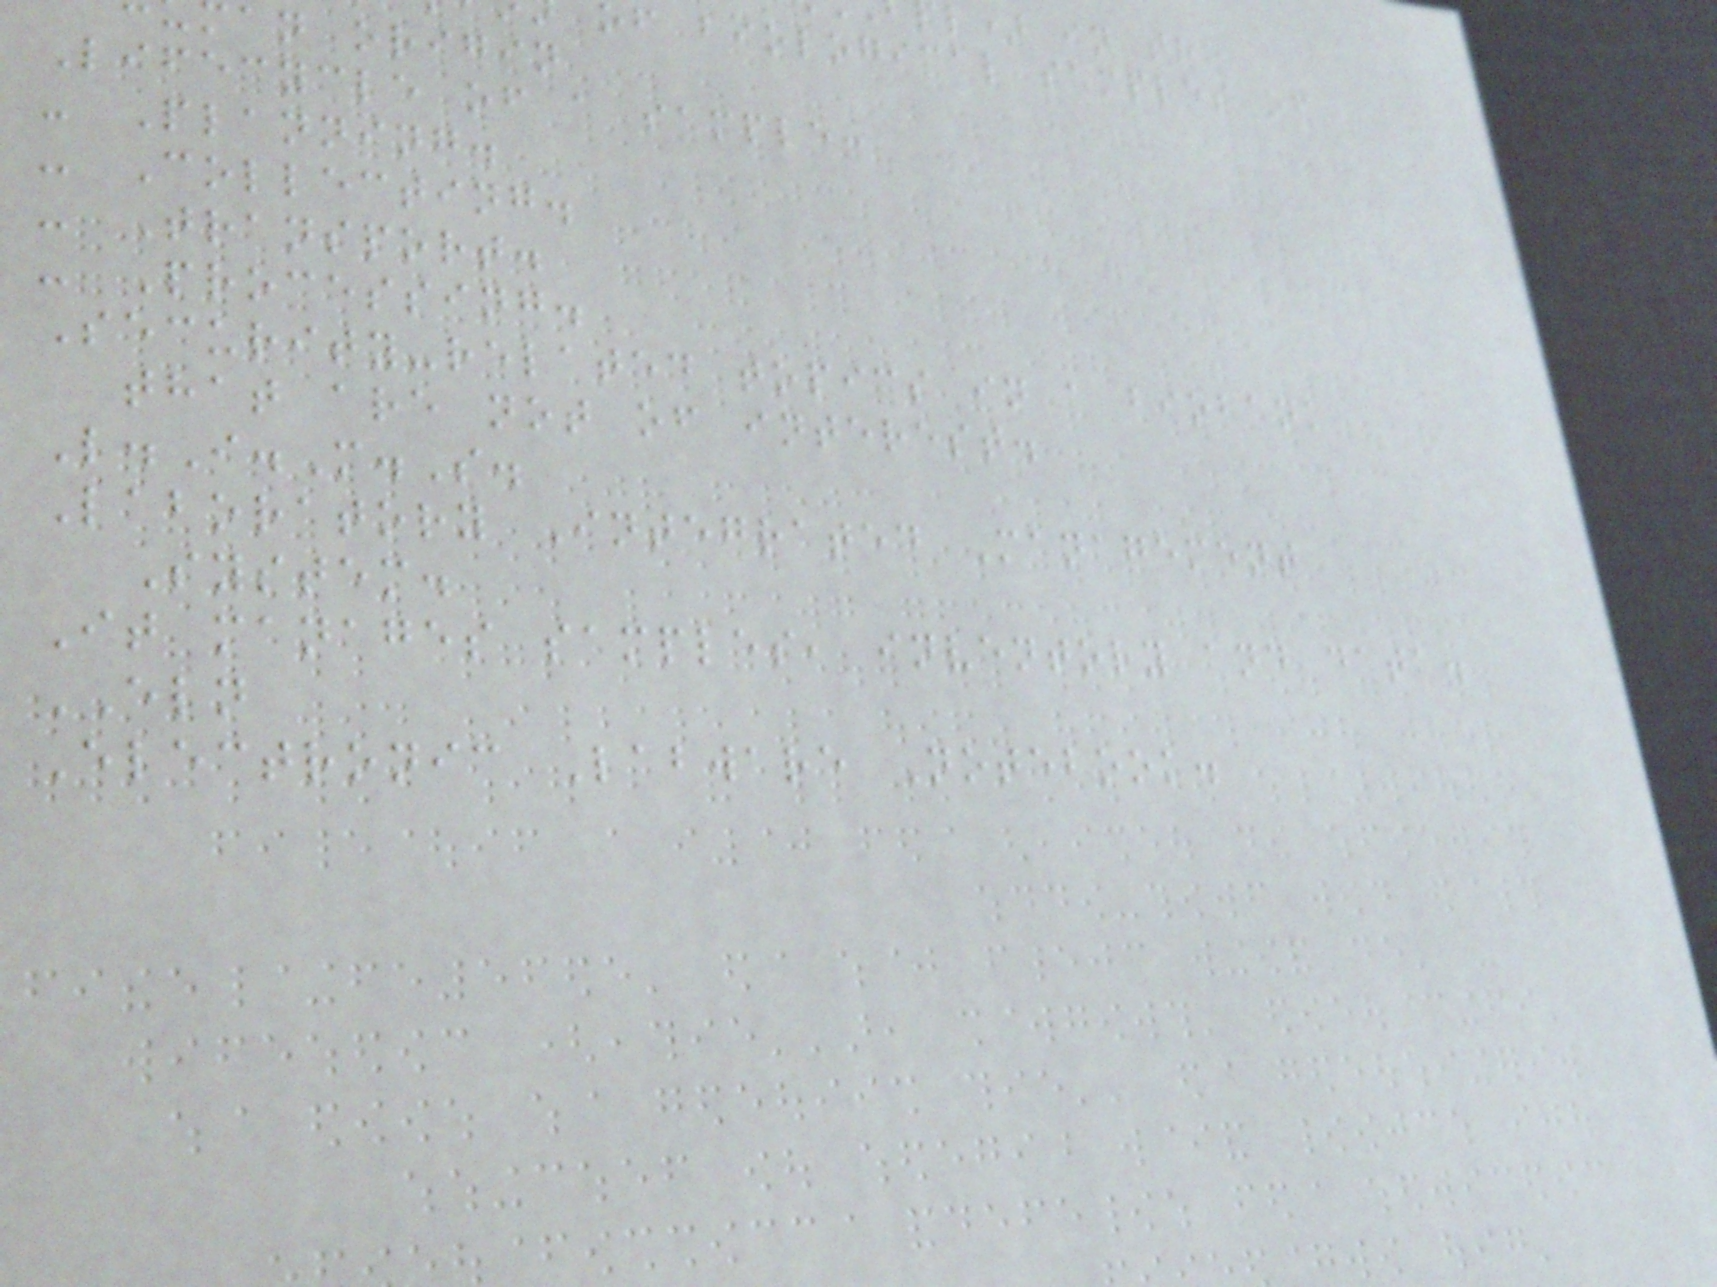l) in the
of biological samples of
an origin
Lifecycle of a sample:
- Planning.
- Collecting.
- Transport.
- Processing.
Security-related topics in a biobank
that are not of interest.
L.I.M.S.
Laboratory Integrated Management
System.
It manages samples, inventory and data.
ELN
Electronic Labware Notebook.
